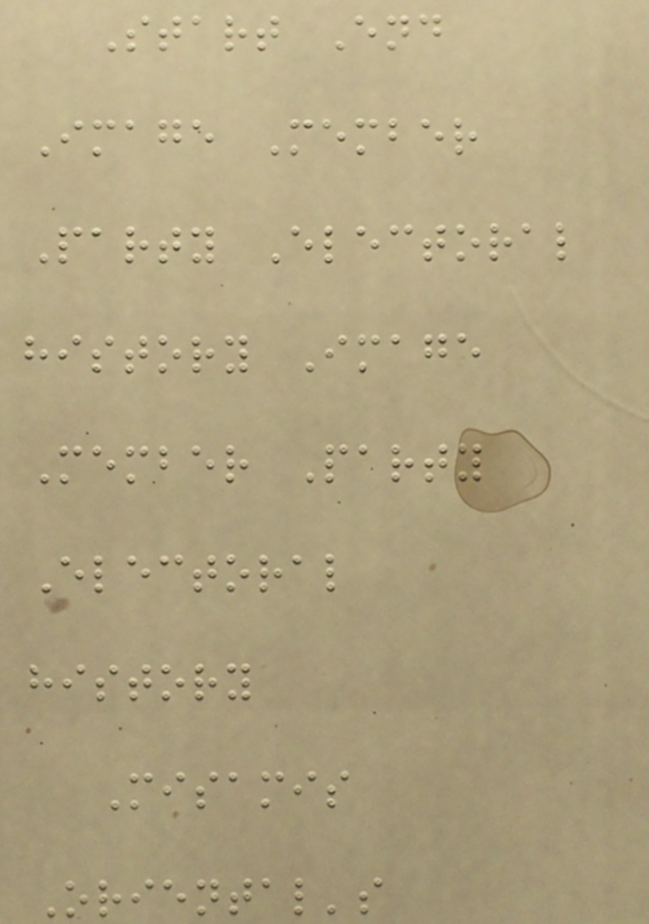Start End
Image Member
Party Electoral
history Image
Member Party
Electoral
history
Misamis
Oriental's
